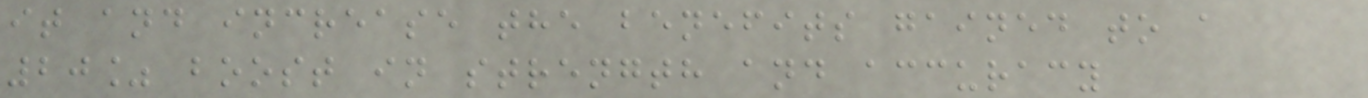it and increase the benefits gained to a
20% boost in strength and accuracy
